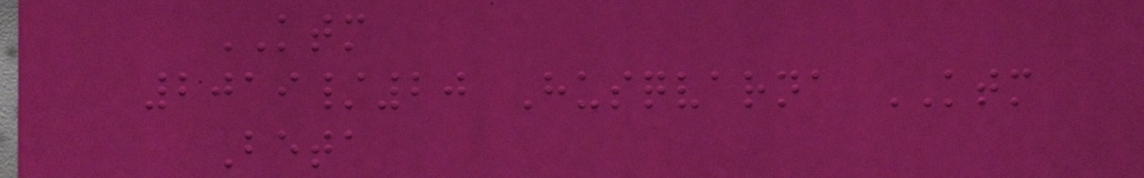KTM
2019/20 Husqvarna KTM
Beta
